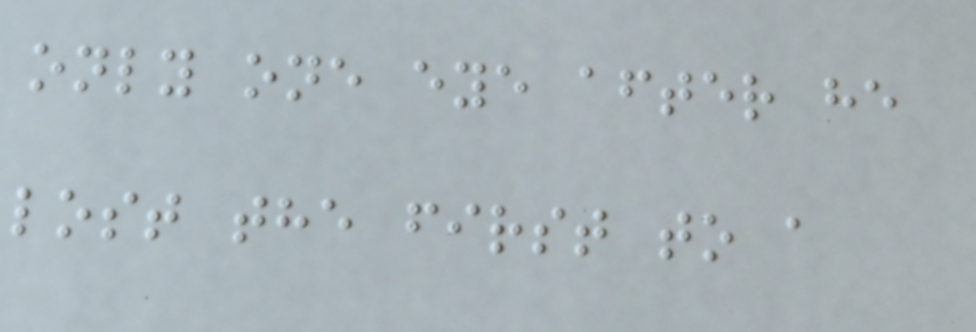only one eye after he
lost the first to a
